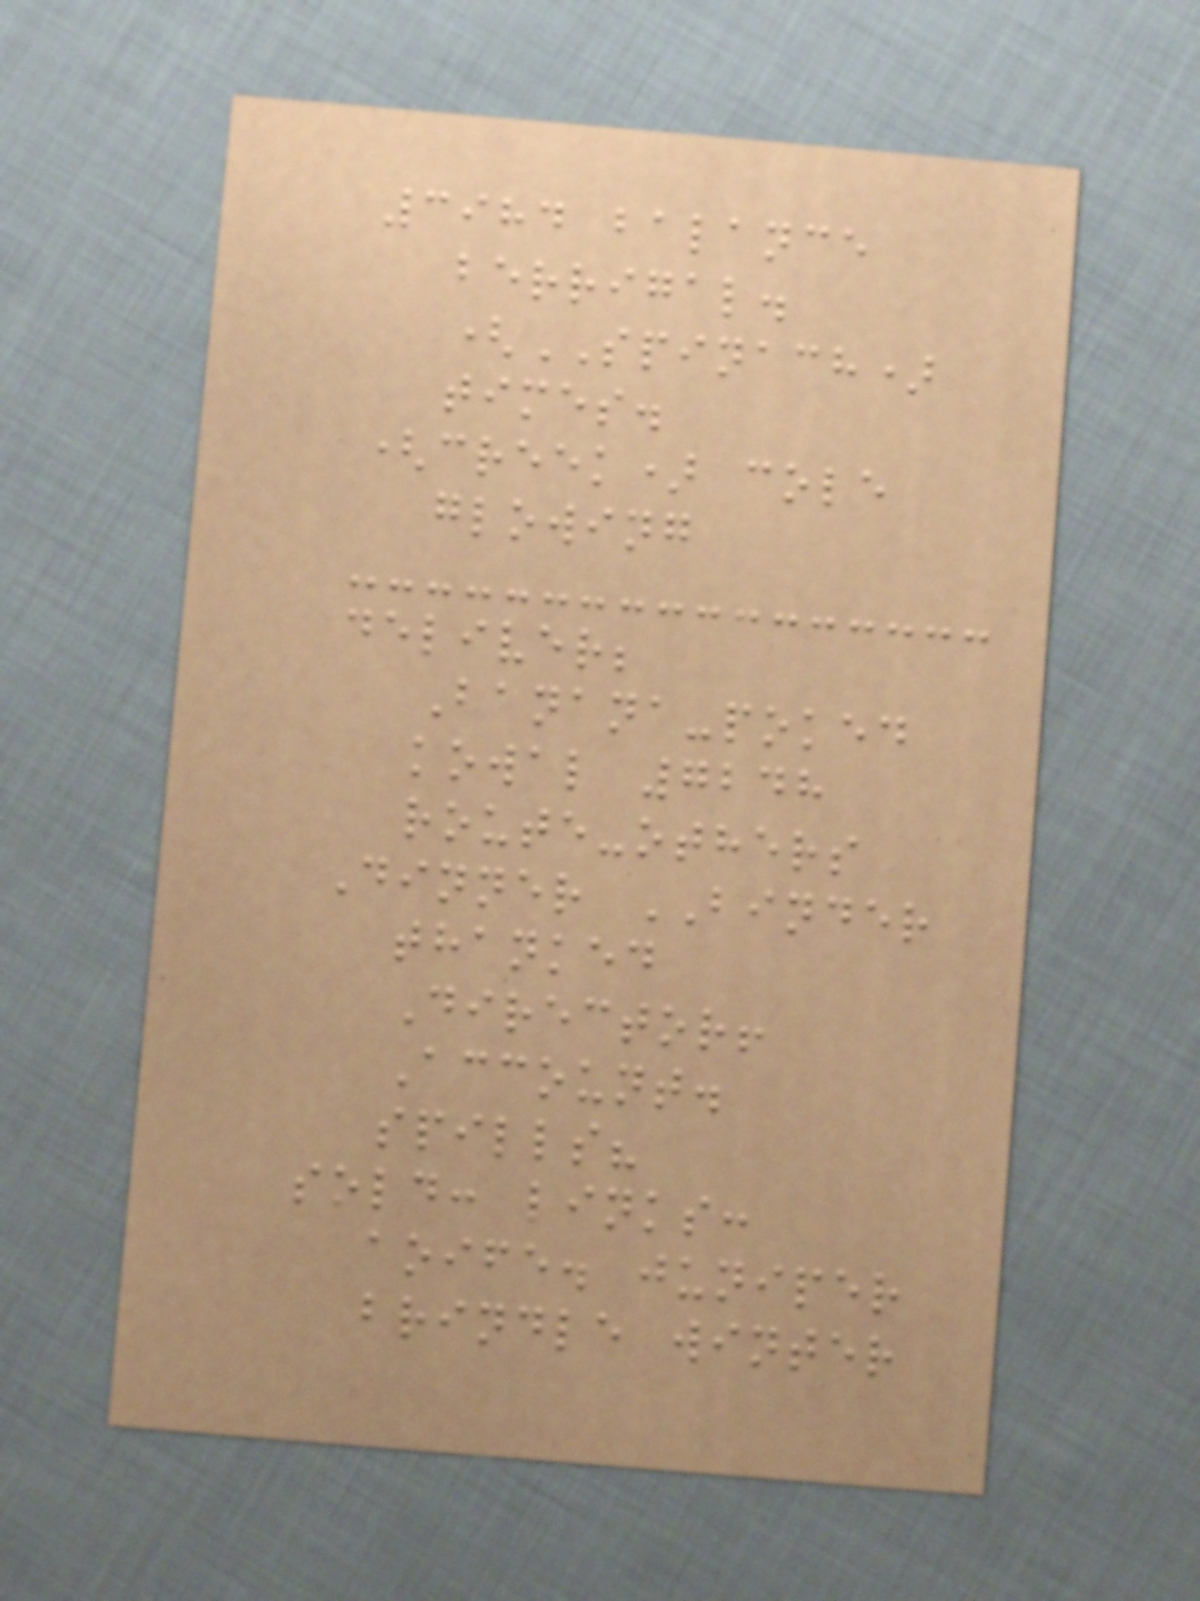3984 balance
berrigal.
(SPINACH)
times.
(creek) cole
glowing
deliver;
Banana-poked
kowal 7248
route-others
Dinner BINDER
thanked
Director!
Account.
spills?
sold: links:
aoife. juniper
brindle winter
